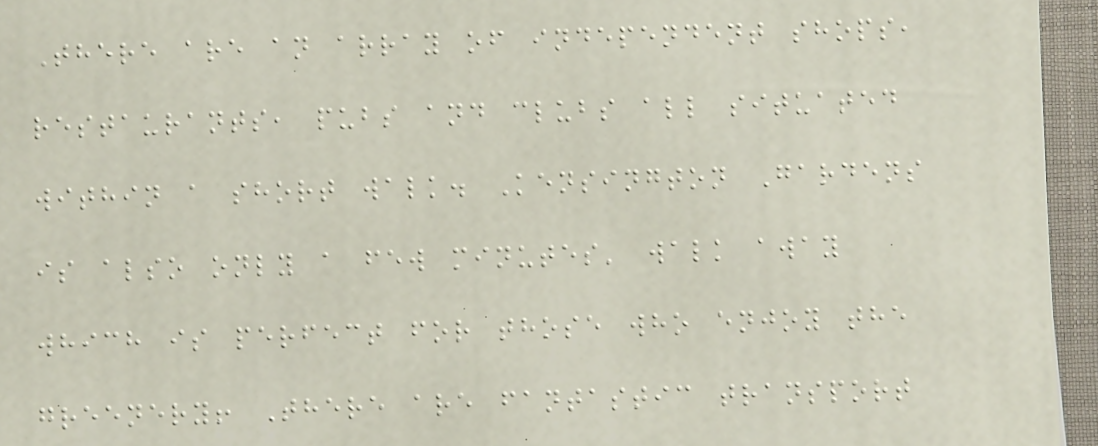There are an array of independent shops,
restaurants, pubs and clubs all situated
within a short walk. Kensington Gardens
is also only a few minutes' walk away
which is perfect for those who enjoy the
greenery! There are fantastic transport
